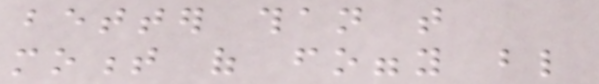better than that
moment of foggy blind
